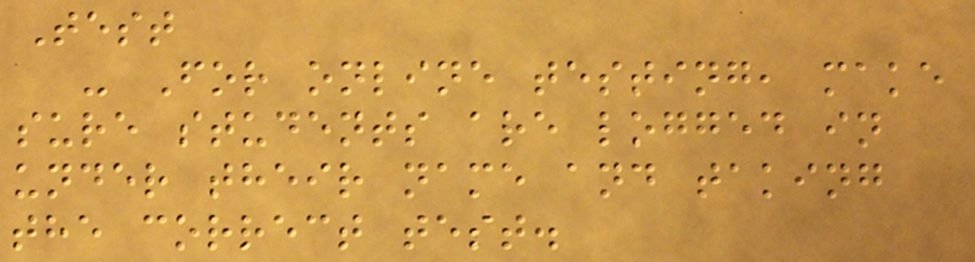Test
- For online testing, make
sure students are logged in
under their name and taking
the correct test.
